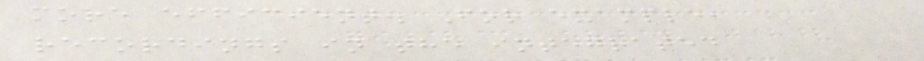more efficient. For example,
recordings in the integrated
